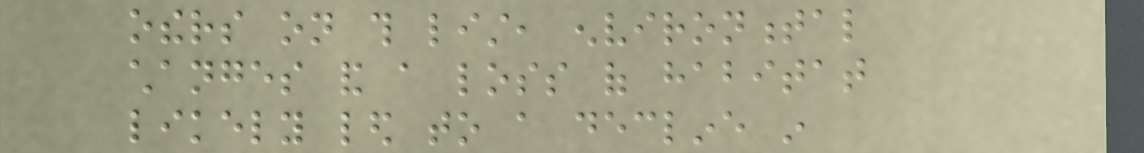others on this list, environmental
changes and a loss of habitat
likely led to a decline in
